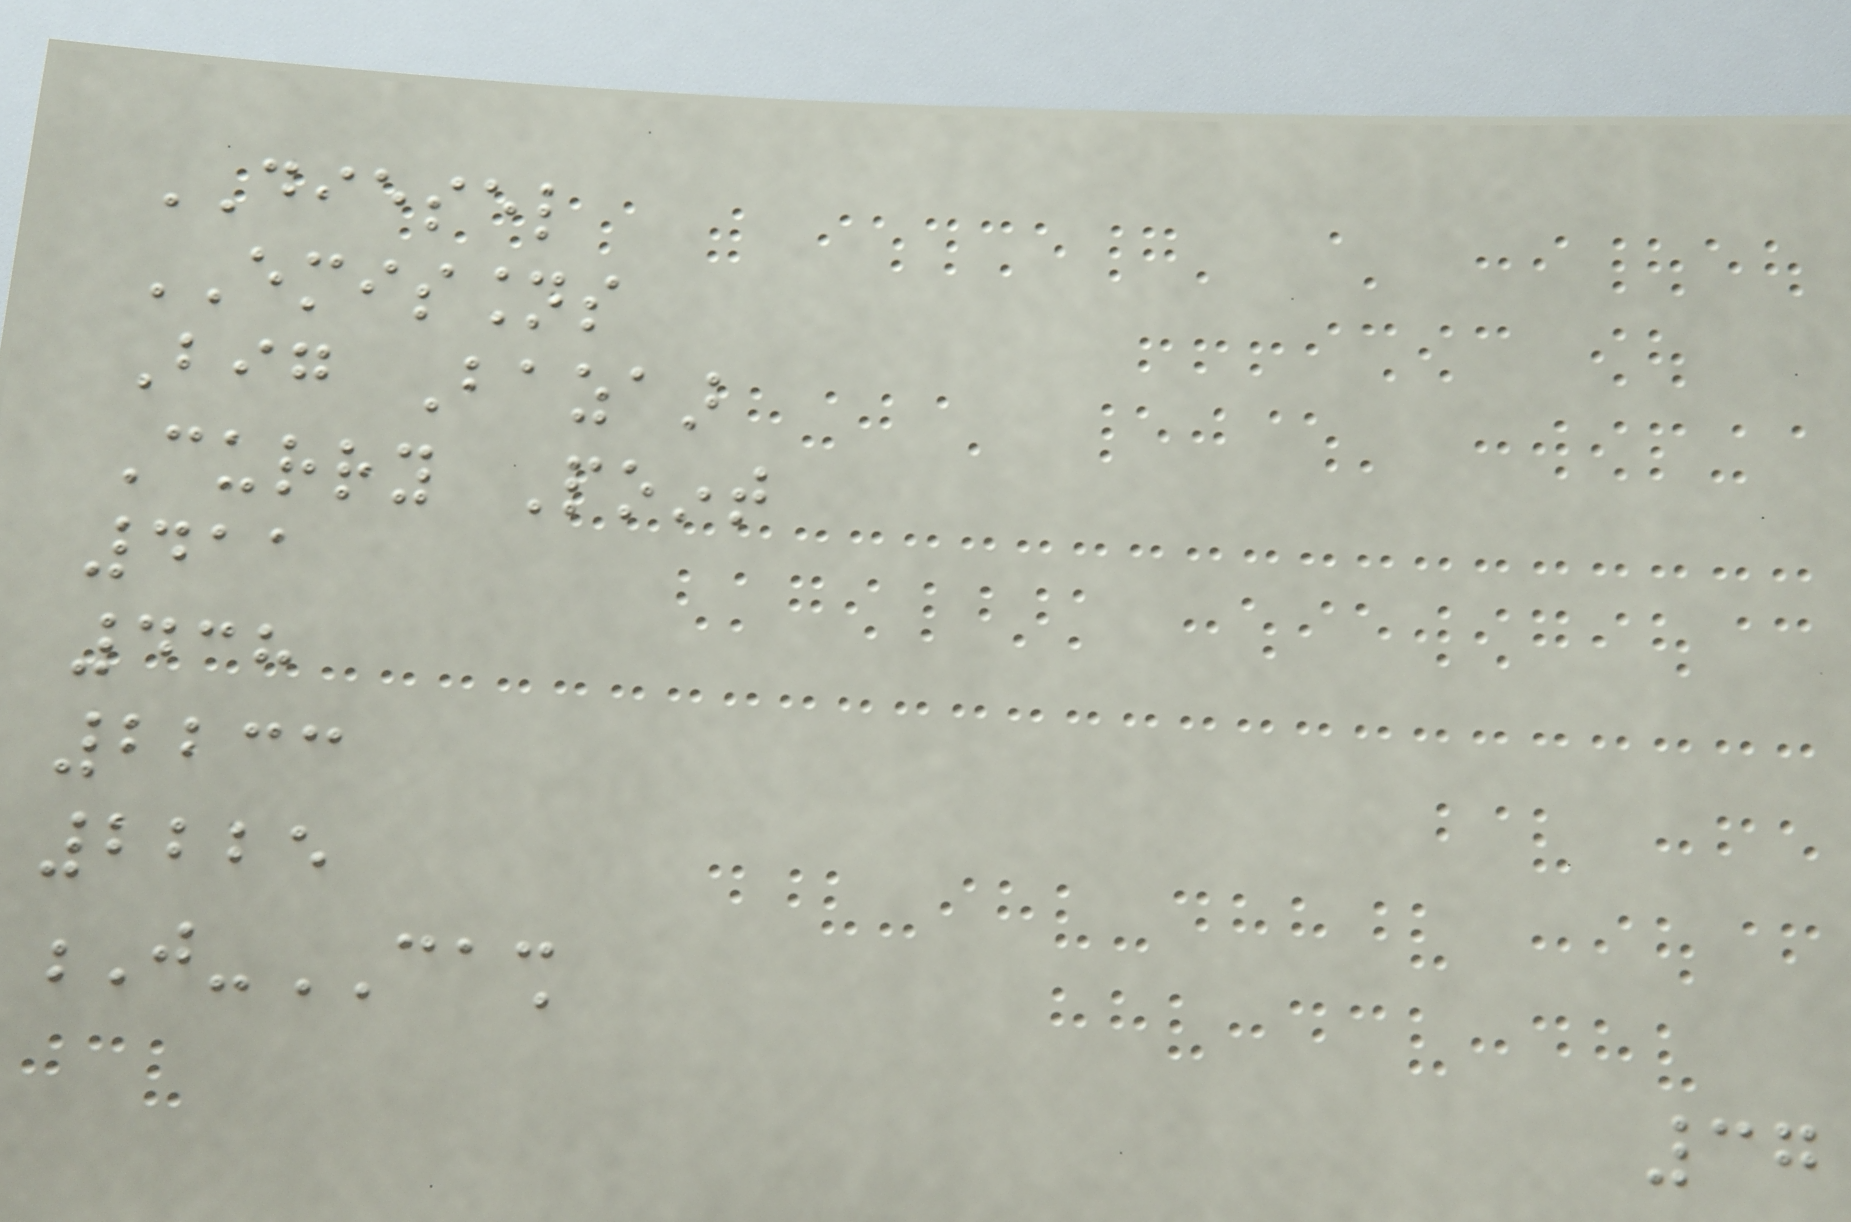DIESEL
EMISSIONS
Big Bazaar
Curry Point
411
438
2233
2225
J-CASH
37
